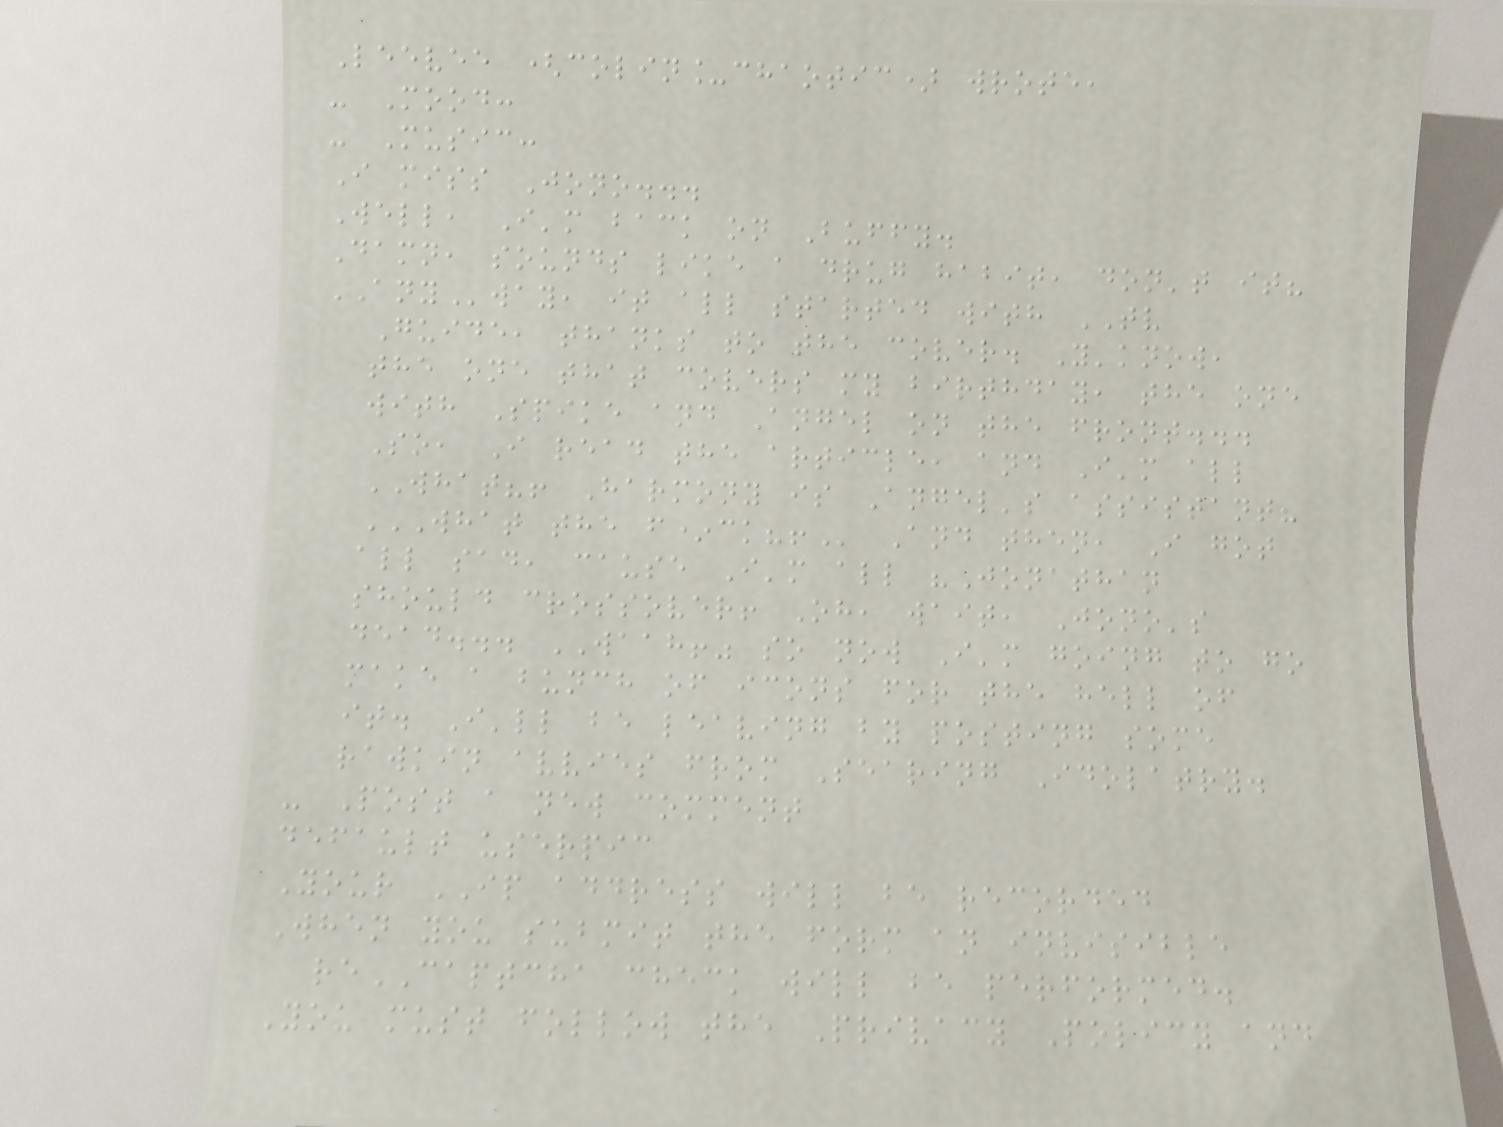Leevee (colin_chaotic) wrote,
- Mood:
- Music:
I miss Jono...
Well, I'm back on Buffy.
Damn, sounds like a drug habit, don't it?
ANYway, it all started with TV
Guide, thanks to the cover. Y'know,
the one that covers my birthday, the one
with Spike and Angel on the front...
So, I read the article, and I'm all
WHAT?! Harmony is Angel's assistant?
WHAT THE F*CK?! And then, I got
all sad, cause I'm all "Jonathan
should crossover! Oh, wait, Jono's
dead... WAAH!" so now I'm going to go
make a bunch of icons for the hell of
it. I'll be leaving by posting some
rawkin avvies from Searing Idolatry.
- Post a new comment
default userpic
Your IP address will be recorded
When you submit the form an invisible
reCAPTCHA check will be performed.
You must follow the Privacy Policy and
